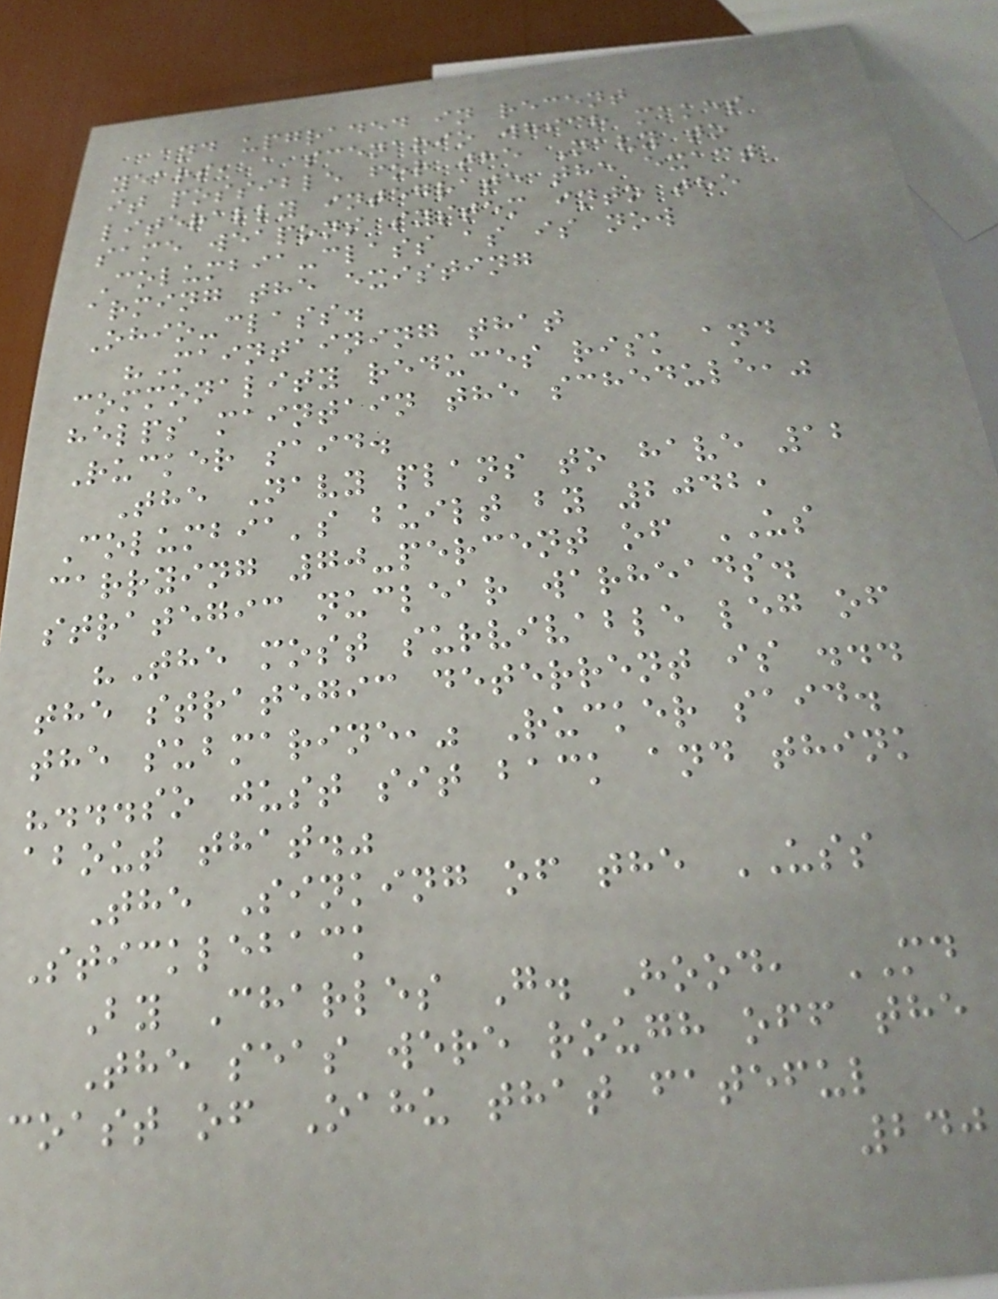and upgraded in recent
years, a scenario which makes
it possible for the Navy to
literally integrate the exact
same weapons system into the
Columbia-class as is now
arming the existing
Ohio-class.
"Maintaining that
commonality reduces risk and
helps maintain the schedule,"
Rucker said.
The Navy plans to have 12
Columbia's built by 2042,
carrying 70-percent of US
strategic nuclear warheads.
"The most survivable leg of
the strategic deterrent is ...
the submarine," Rucker said.
"...so just sit back and think
about that."
The Sinking of the USS
Stickleback
By Charles G. Hood, MD
The seas were rough off the
coast of Oahu that fateful
240
